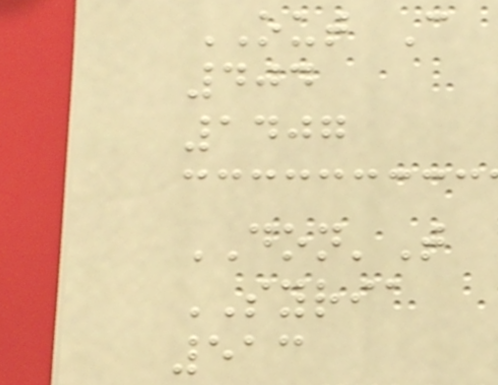OUT C
404
1407
DON'T
SYRIA
513
